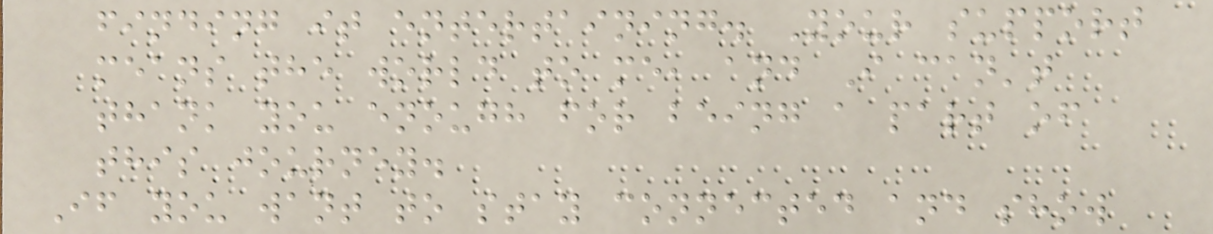finding it entertaining. Your support
means the world to me, and I can't
thank you enough for being a part of
this journey.
If you want to stay connected and show
